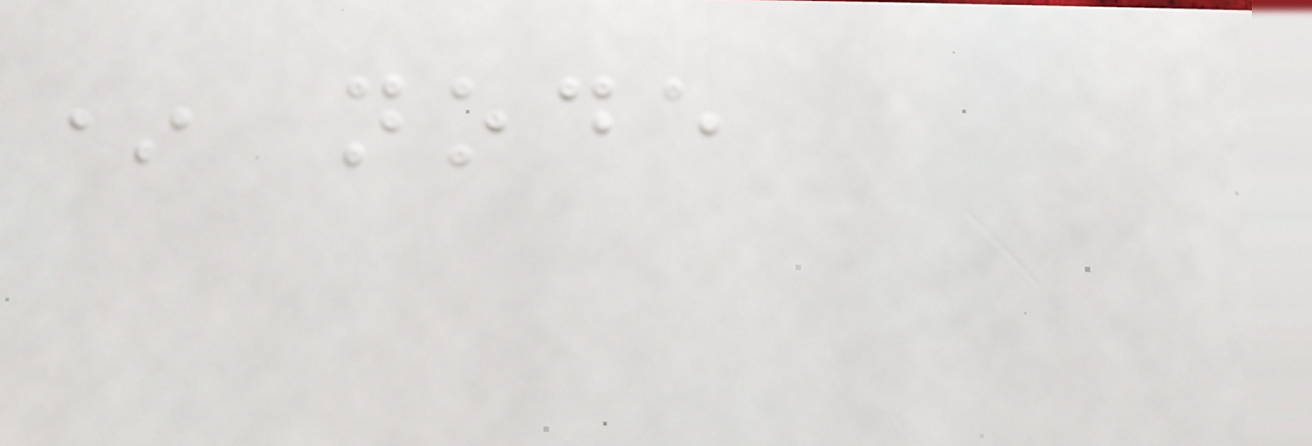* node
